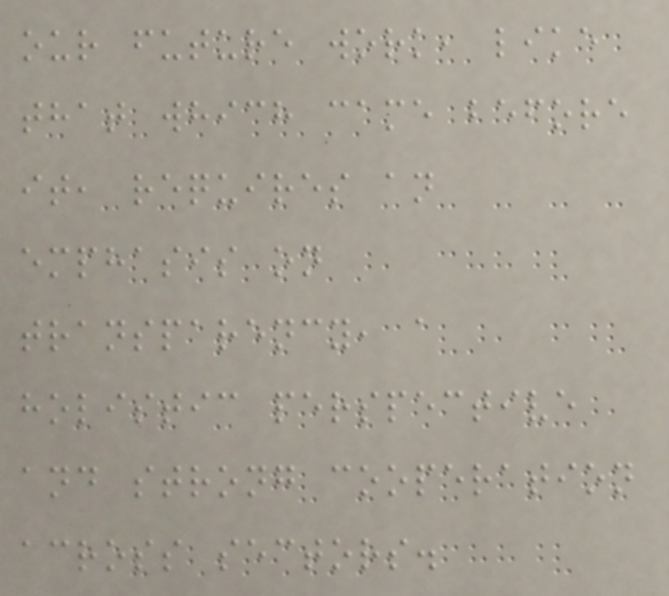our future work, like
that which came before
it, requires an
emphasis on
transparency, a
holistic perspective
and strong cooperation
across sectors.
